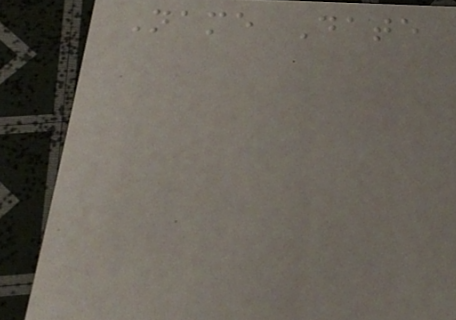Name Date
